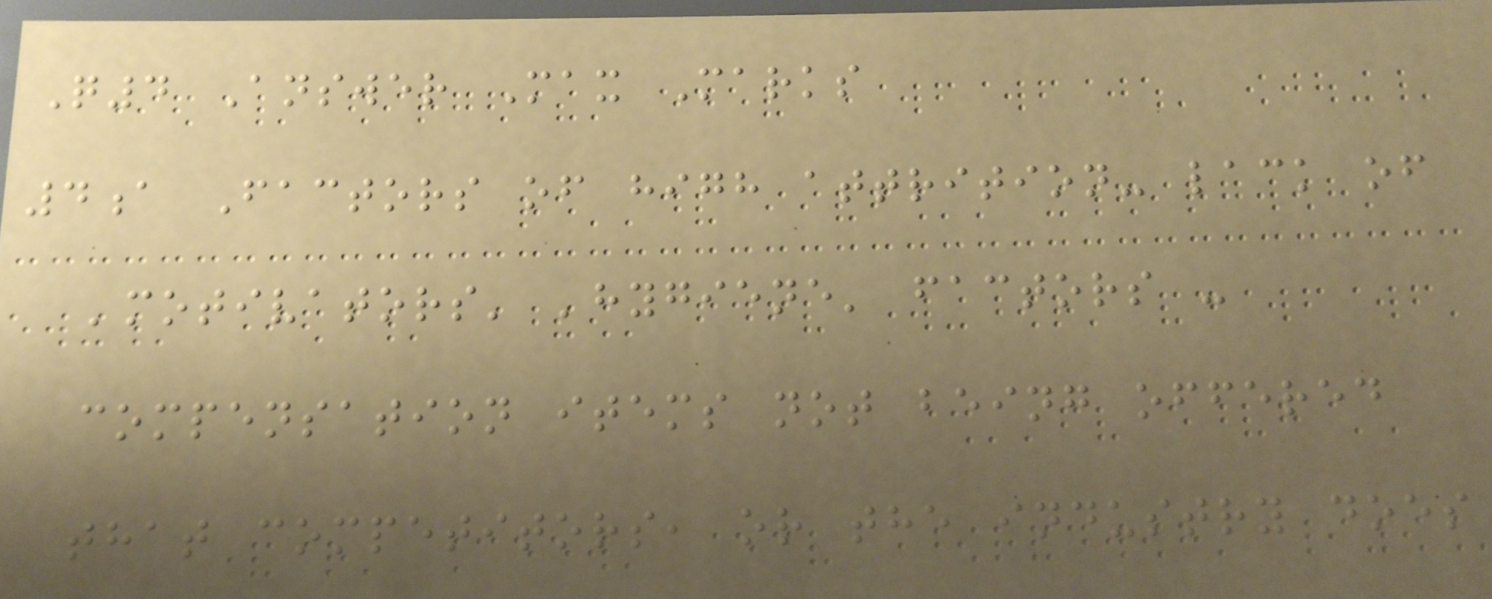Q4 Answer Max Marks
4a Factors of high attrition- lack of
'motivators' 'hygiene' factors -
compensation items not being offered
that competitors, or the industry does
